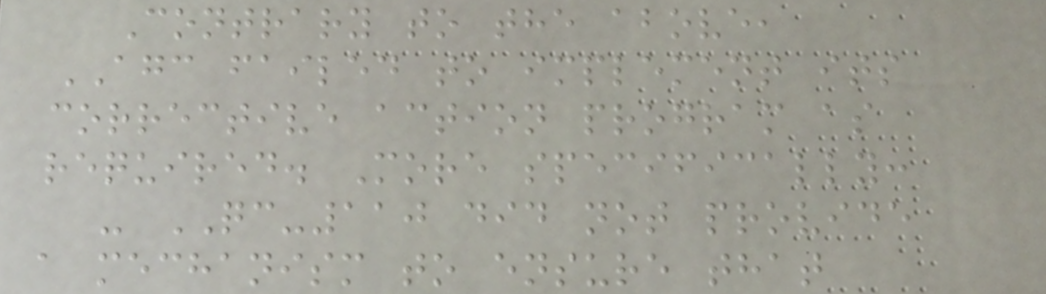Contrary to the above,
AGC failed to implement its
corrective action program as
required. More specifically:
- QC-110 did not provide
a mechanism to ensure that
